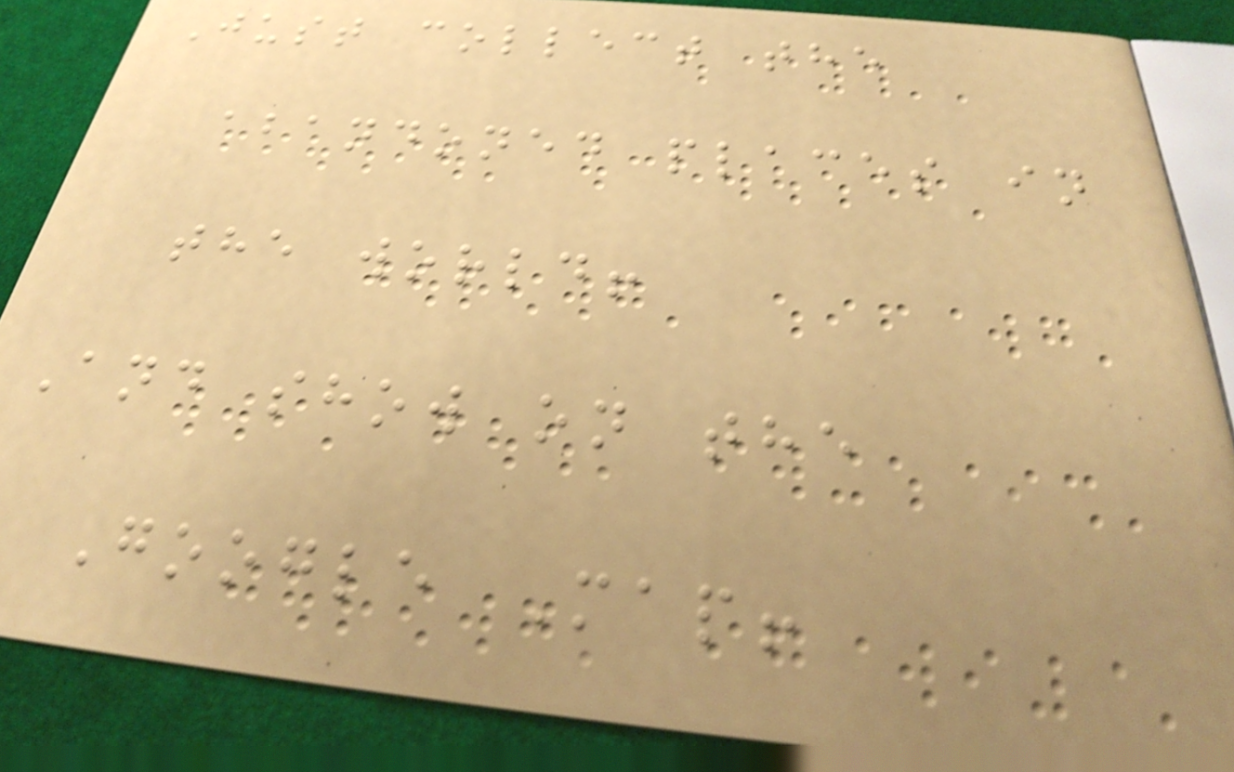Just collect the
abandoned places in
the world!
And show on the
Google Map!
